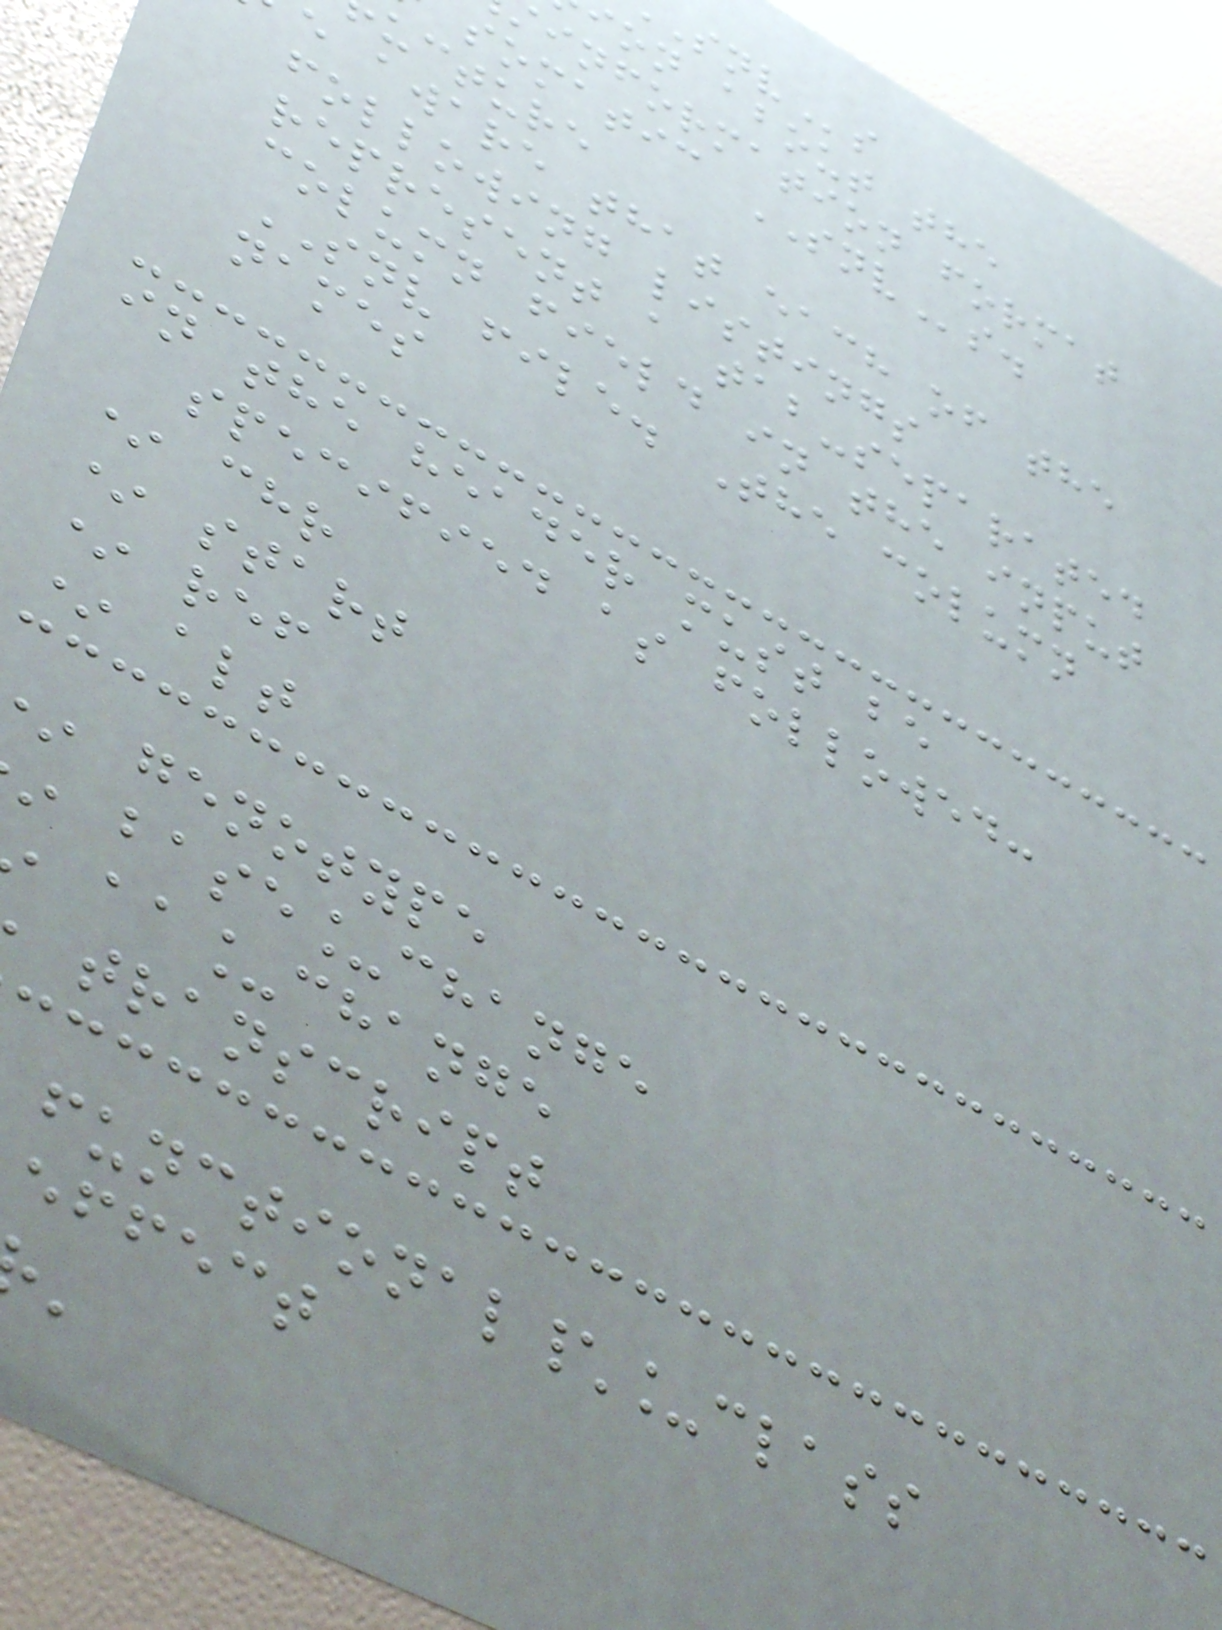on about the
information format
somatic SNVs.
ucture
e aware that each of the
following listings
represent a tab-separated
column field in the input
SNV file. The column
names
in the header must be
specified as followed:
* chr
* start
* ref
* alt
genotype
base_change
aa_change
transcript
functional\_class
effect
